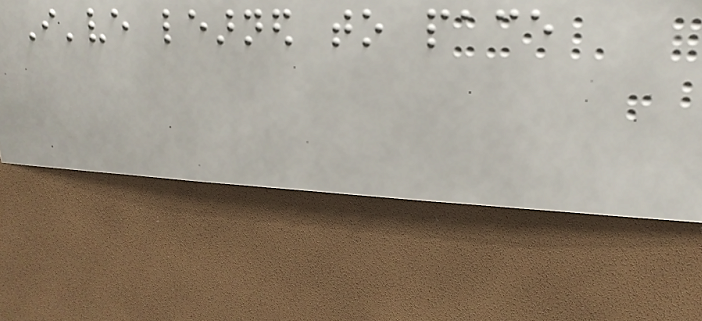I've learned to pace
